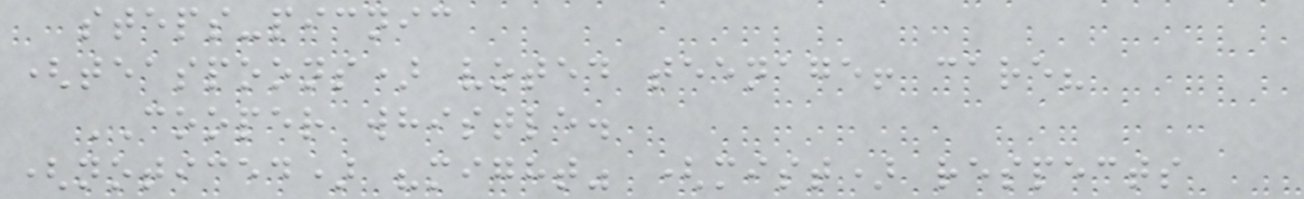steps-picnic
(teaspoons) voted teenage! care?
COOPER whistle.
(noticed) "might" (mist) respects
